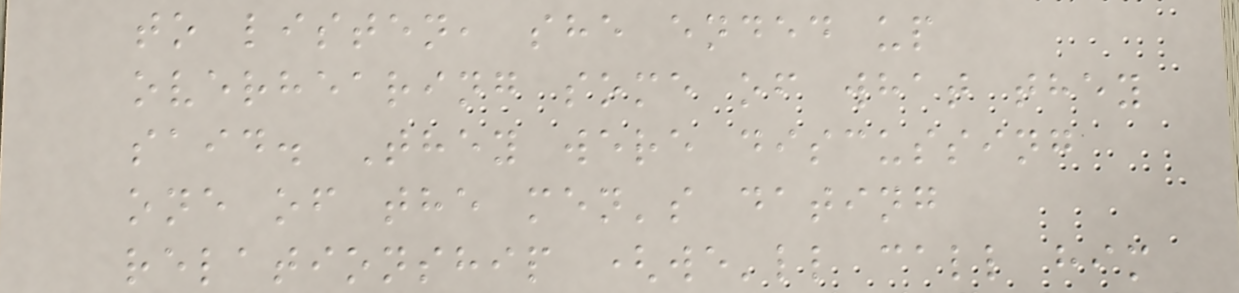to listen, she ended up
overhearing some of what they
said. They were discussing
one of the men's dating
relationship (we'll call him
